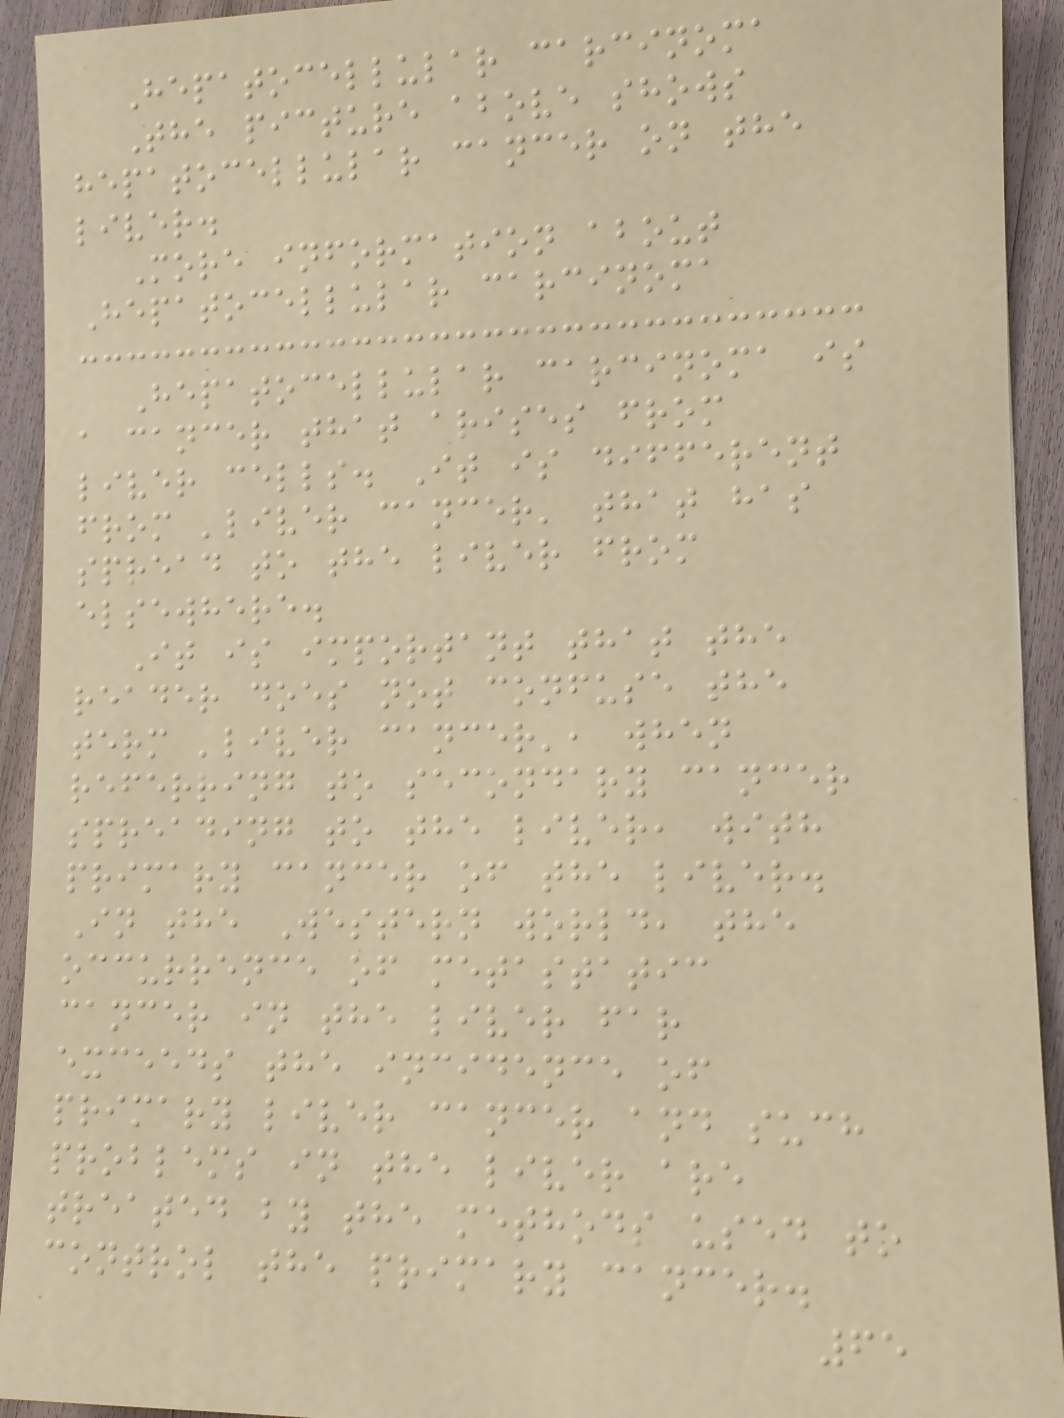Hepatocellular carcinoma
The picture above shows
hepatocellular cancer on the
liver.
More information about
Hepatocellular carcinoma
Hepatocellular carcinoma is
a cancer that arises from
liver cells. It is different
from 'liver cancer' that has
spread to the liver from
elsewhere.
It is important that the
reader does not confuse the
term 'liver cancer', when
referring to secondary cancer
spreading to the liver, with
primary cancer of the liver.
In the Western world, the
occurrence of metastatic
cancer in the liver far
exceeds the incidence of
primary liver cancer and such
problems in the liver are
treated by the methods used to
control the primary cancer.
65
